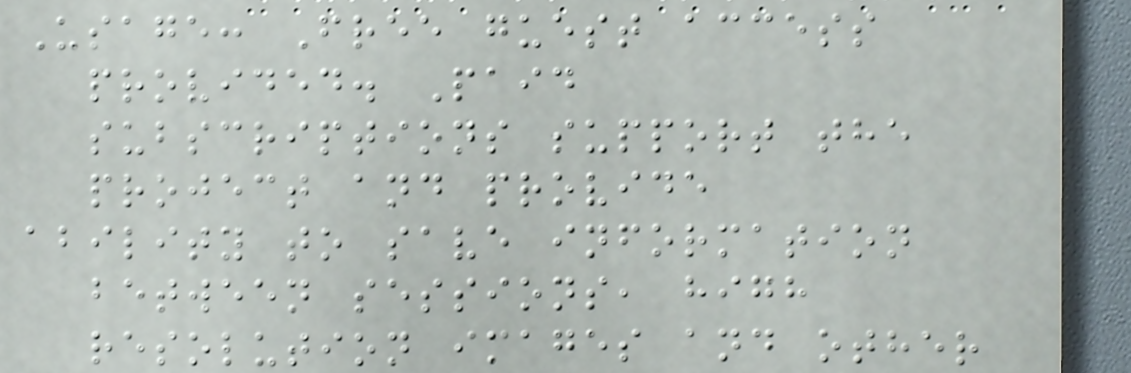Usage: Free guest access
provided. Paid
subscriptions support the
project and provide
ability to save information
between sessions, high
resolution images and other
